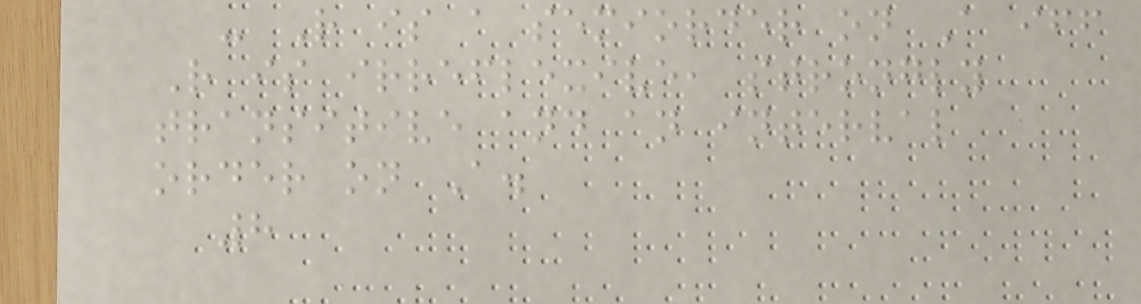- R is a semiorder on A iff
R is irreflexive, strongly
transitive and an interval
order on A.
8
